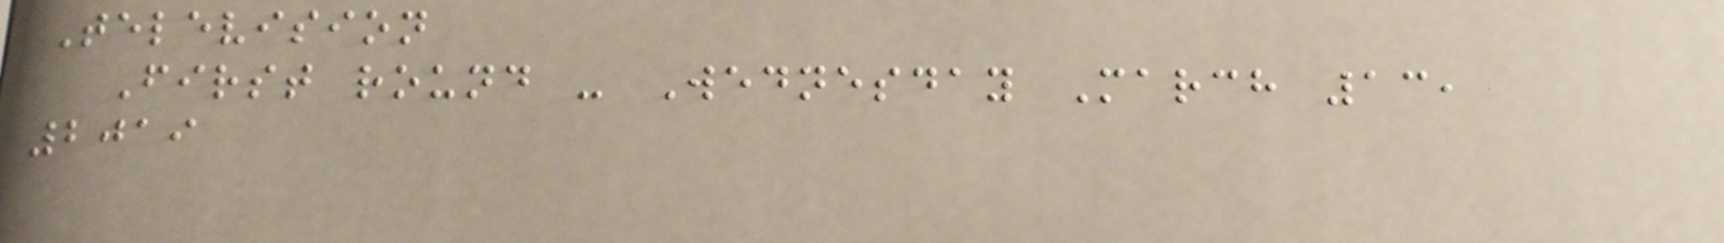Television
First round - Wednesday March 13,
2019
